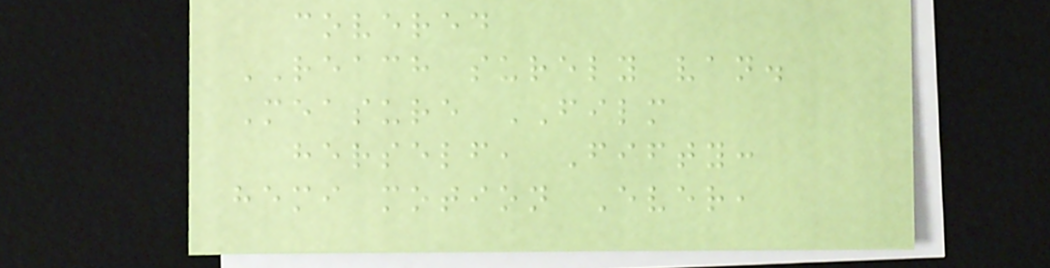covered
REACH surely van.
Measure FILM
herself, Fifty:
hemi motion Ever,
